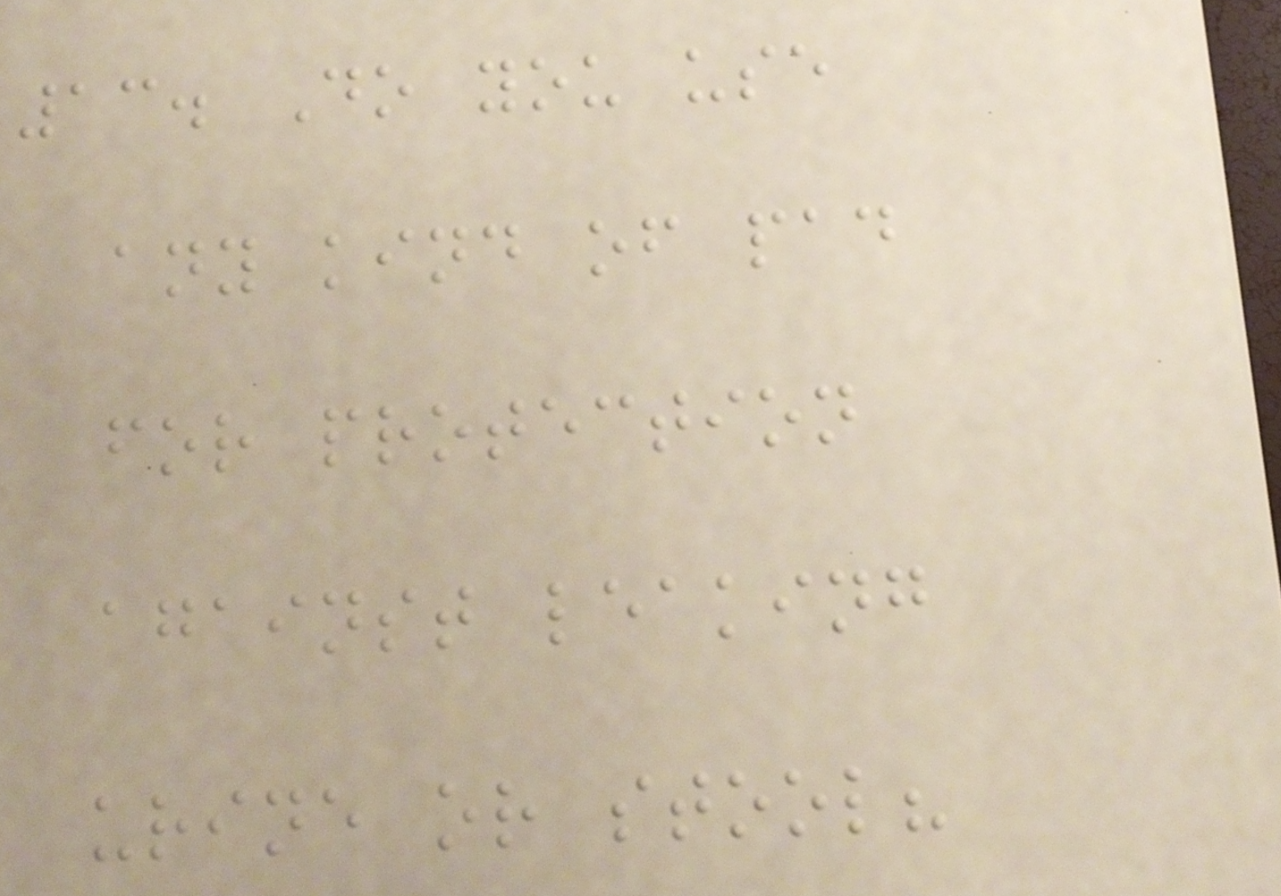13. Do you use
any kind of pad
for protection
against leaking
urine or stool?
